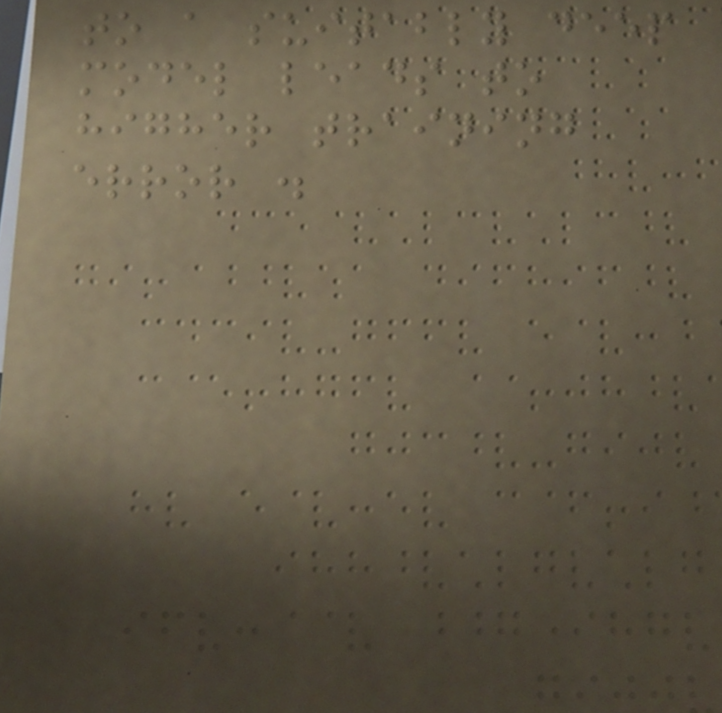to a suitably deep
model leads to
higher training
error .
